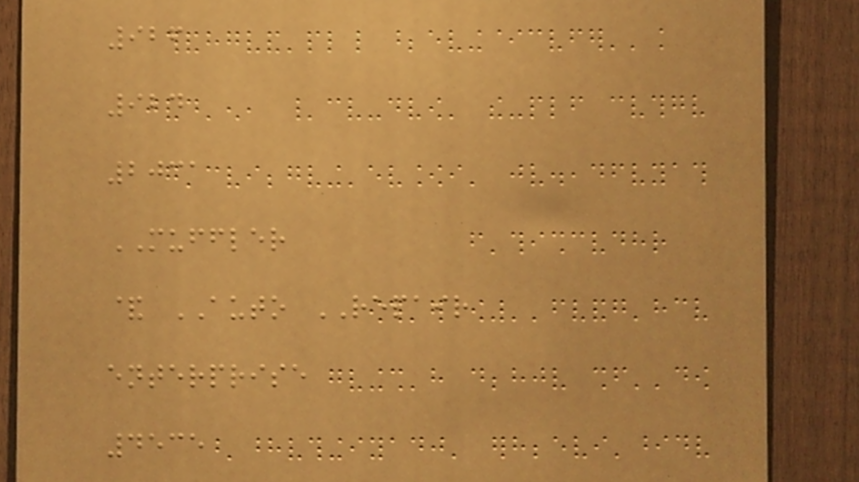926
924
2031
MUFFLER
& AUTO REPAIR
enterprise
4535
